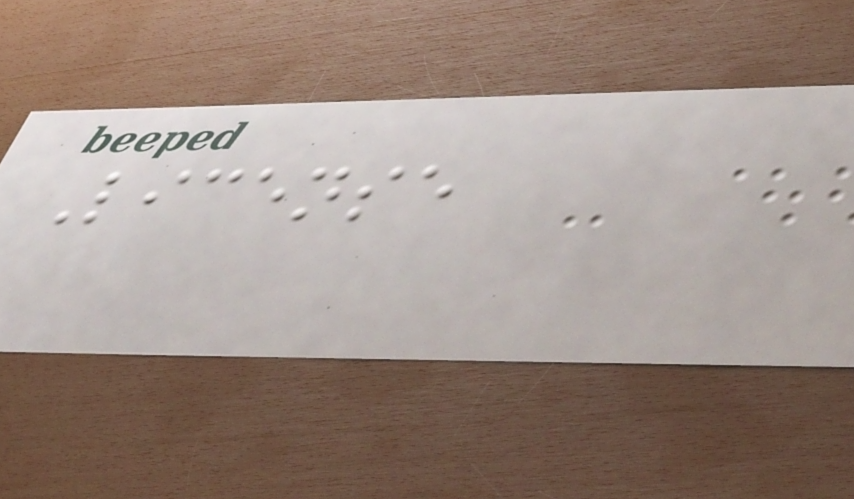License
